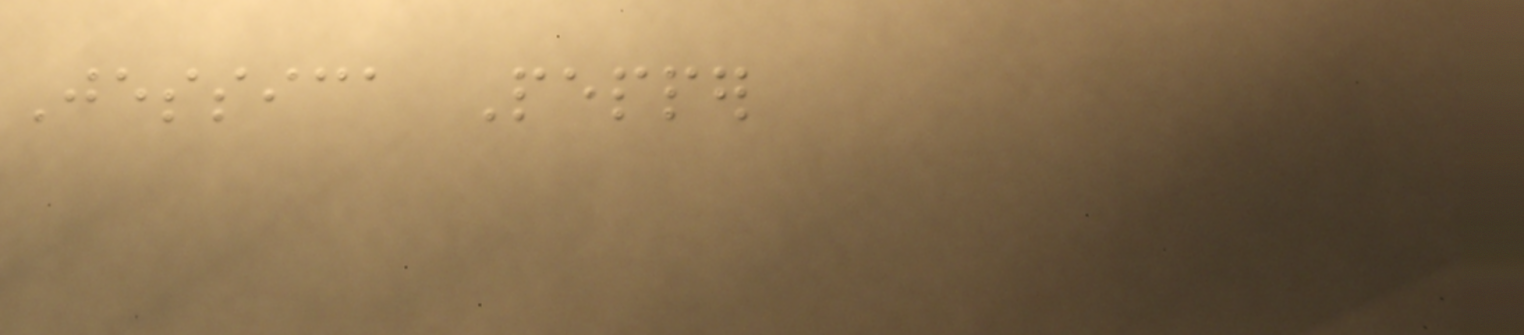Jessica Pepper
